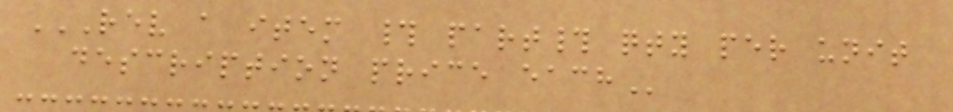REV A ITEM # PART# QTY PER UNIT
DESCRIPTION PRICE EACH
